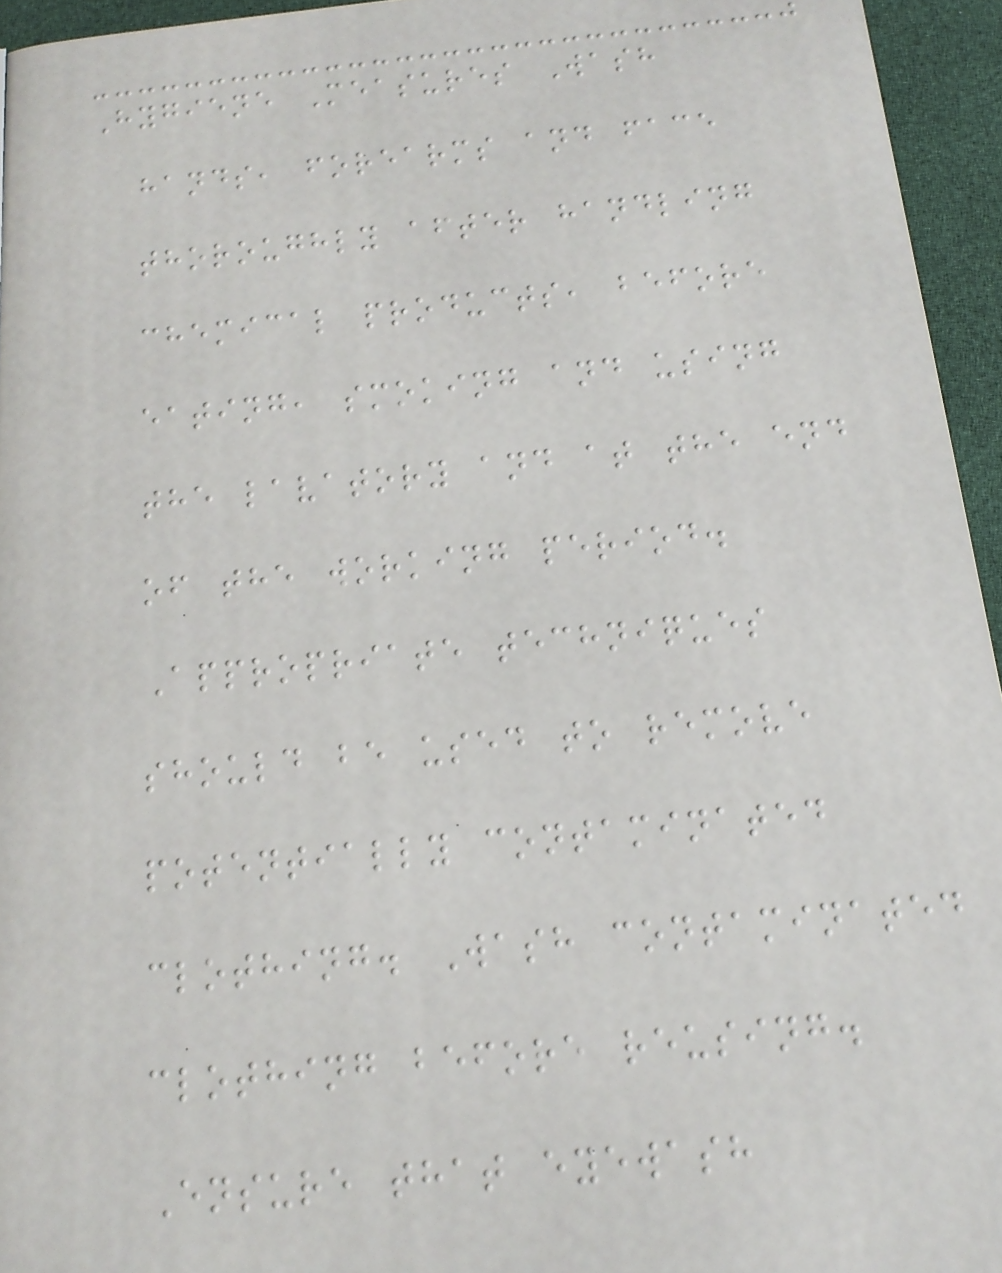Hygiene Measures Wash
hands, forearms and face
thoroughly after handling
chemical products, before
eating, smoking and using
the lavatory and at the end
of the working period.
Appropriate techniques
should be used to remove
potentially contaminated
clothing. Wash contaminated
clothing before reusing.
Ensure that eyewash
